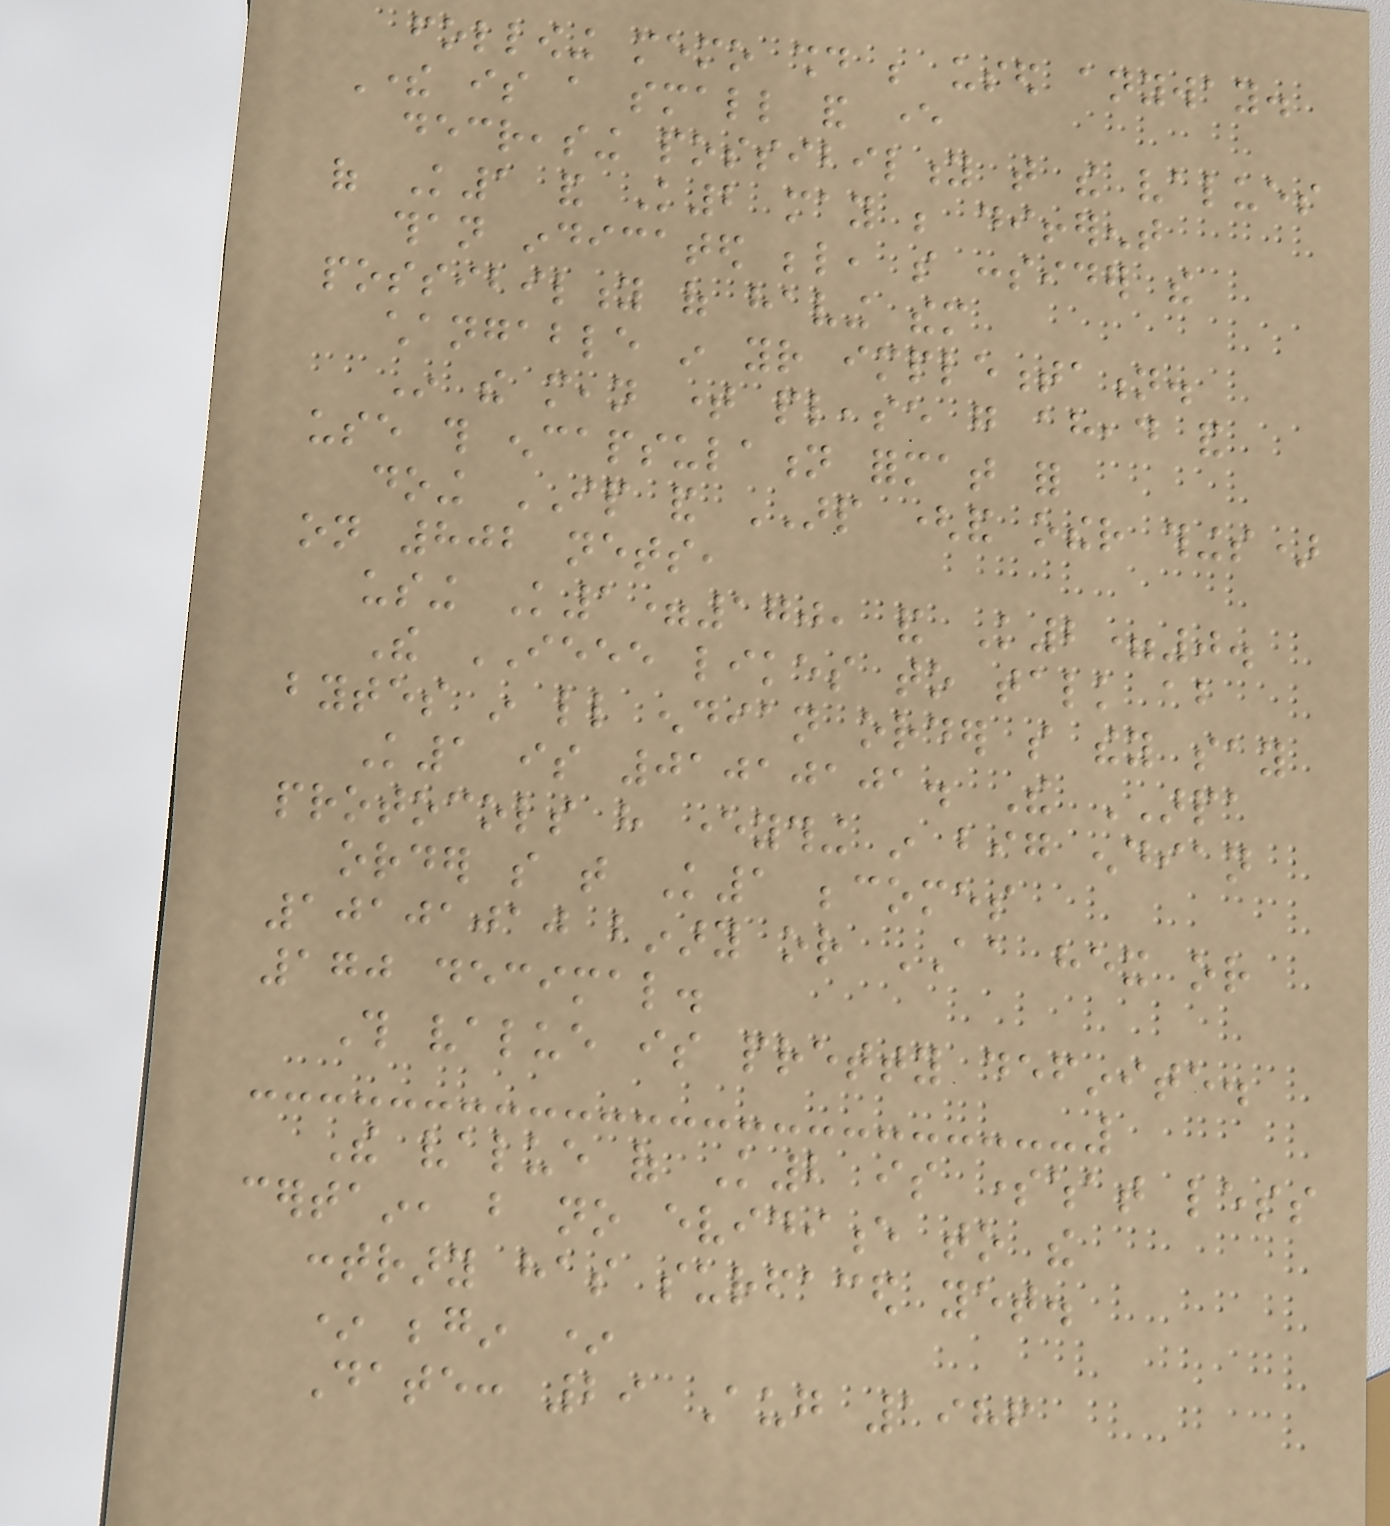following memo should be used anyway.
There is a small and ever
decreasing possibility that the values
of K1 and K2 may be different
than indicated below, so consider the
possibility of having them
changable in your implementation.
In the mean time please go ahead and
use this encapsulation format for
doing IP and ARP (and other things)
on 802 nets,
using K1=170, and K2=0.
The IEEE likes to talk about
bytes in little endian order so they say
K1 is 01010101. The ARPA
protocols have everything in big endian
order so that K1 becomes
10101010 binary or AA hex or
170 decimal.
This value is pretty definite.
The value of K2 is somewhat less
certain, but no evidience to the
contrary has surfaced yet.
* begin *
Date: 29 Aug 1986
